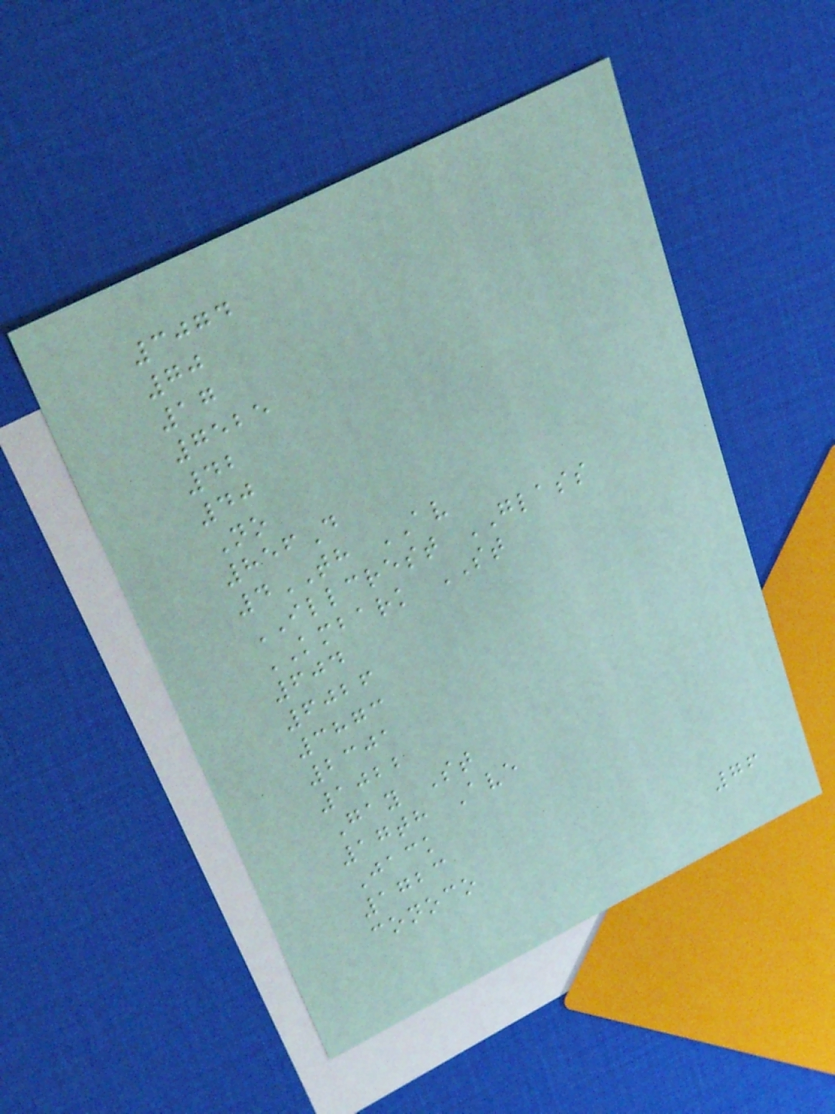3074
70
17
7525
42
40
No
856D
4TH AV
ILLCREST GLASS
KMBARK ST
604
6026
3873
2301
1022
Gay St
17th Ave
Jack
1723
conoco
76
